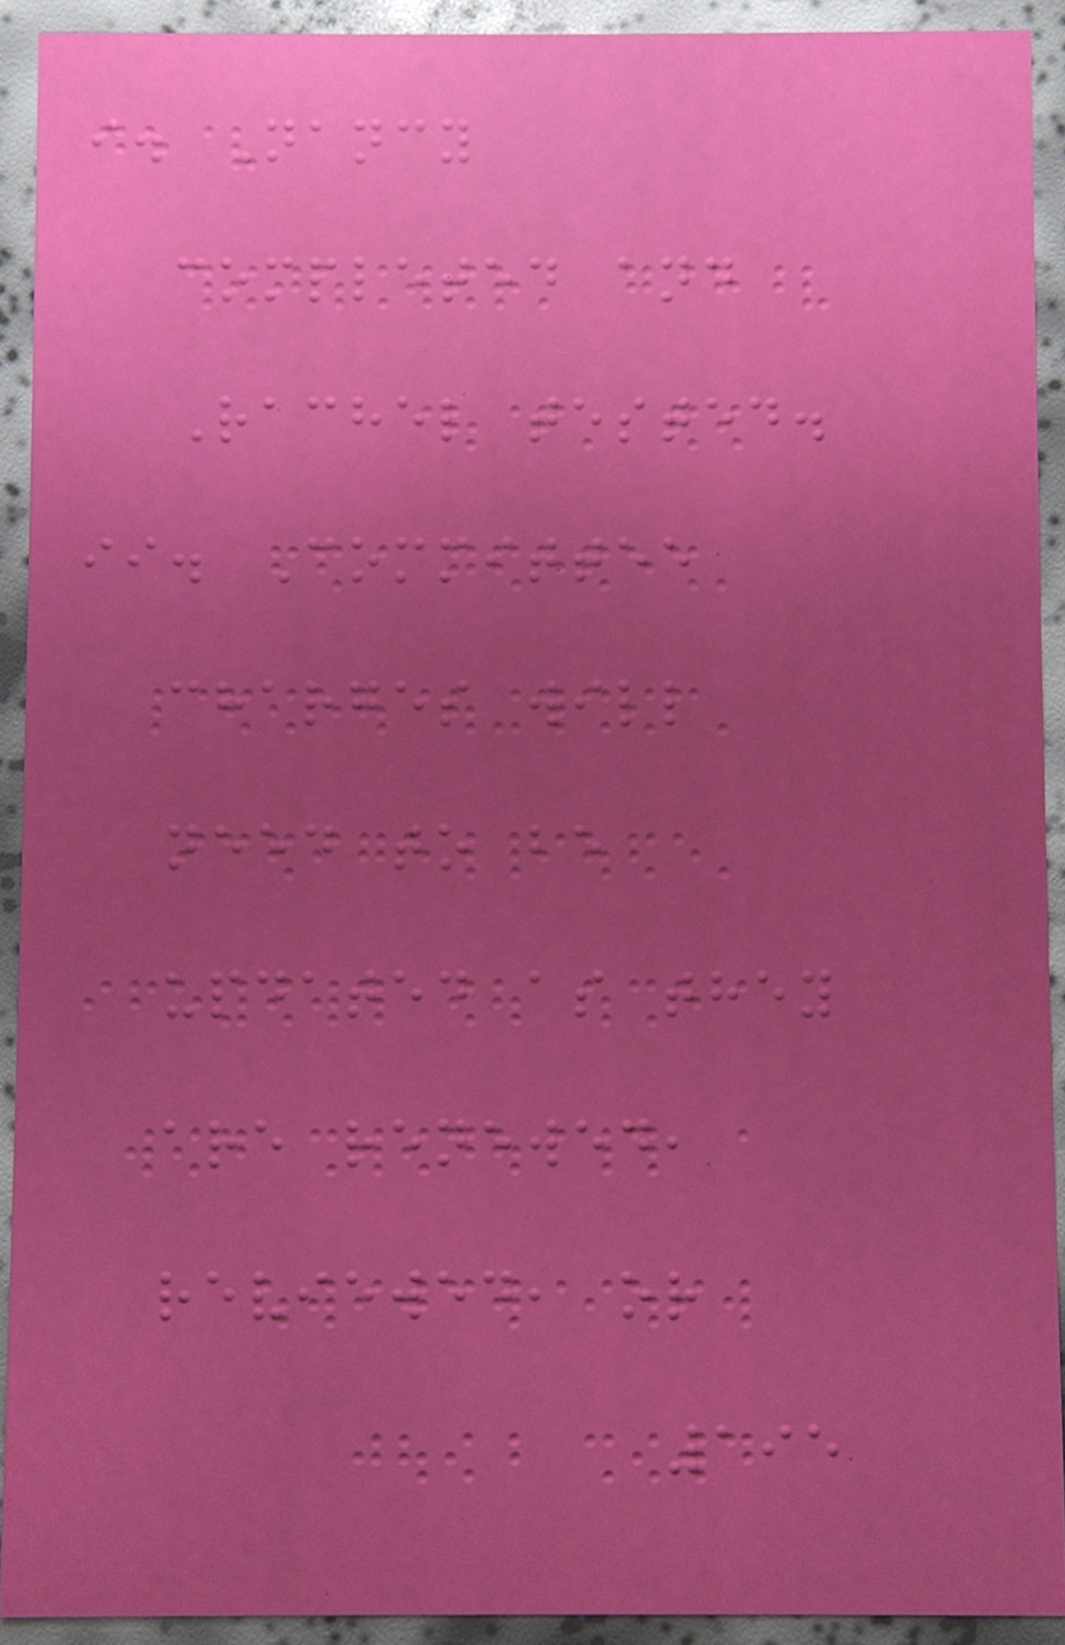i. Nancy
completed and
Rachel tested.
ii. Committee
charges will
need to be
updated as they
are renewed,
reviewed, or
195
